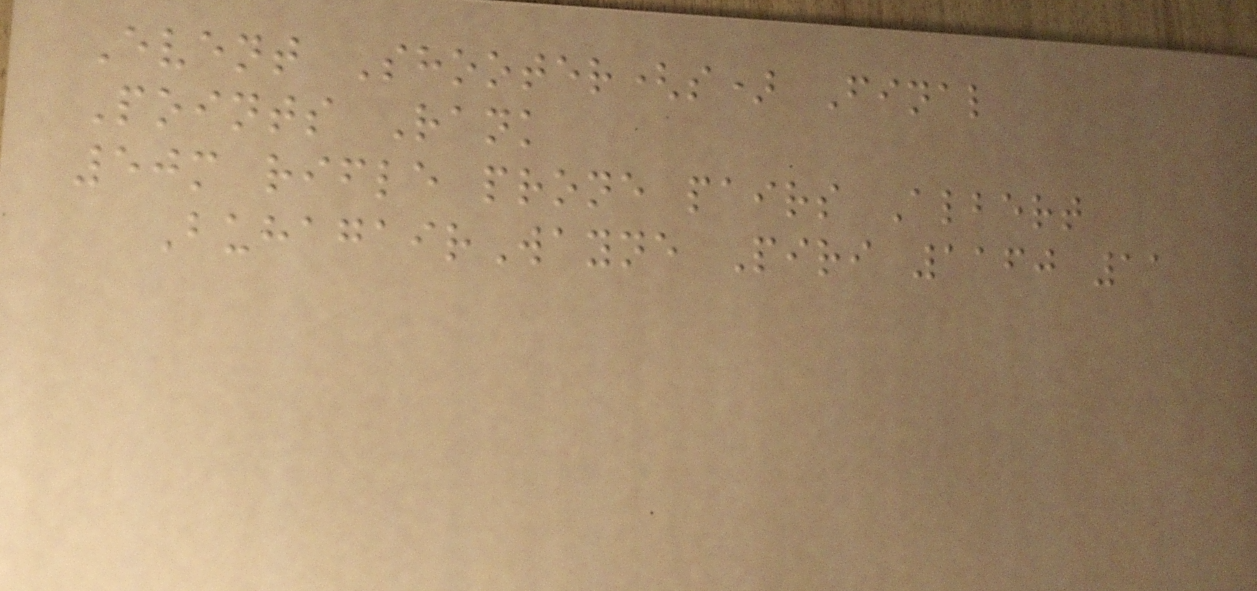Event Shooter(s) Final
Points Rank
50m rifle prone pairs Albert
BuhagairWayne Piri 1160 11
